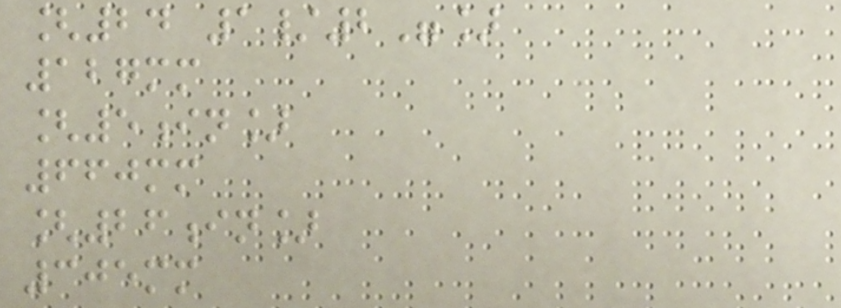[24 1/2"]
127mm
[5in]
660mm
[26in]
305mm
